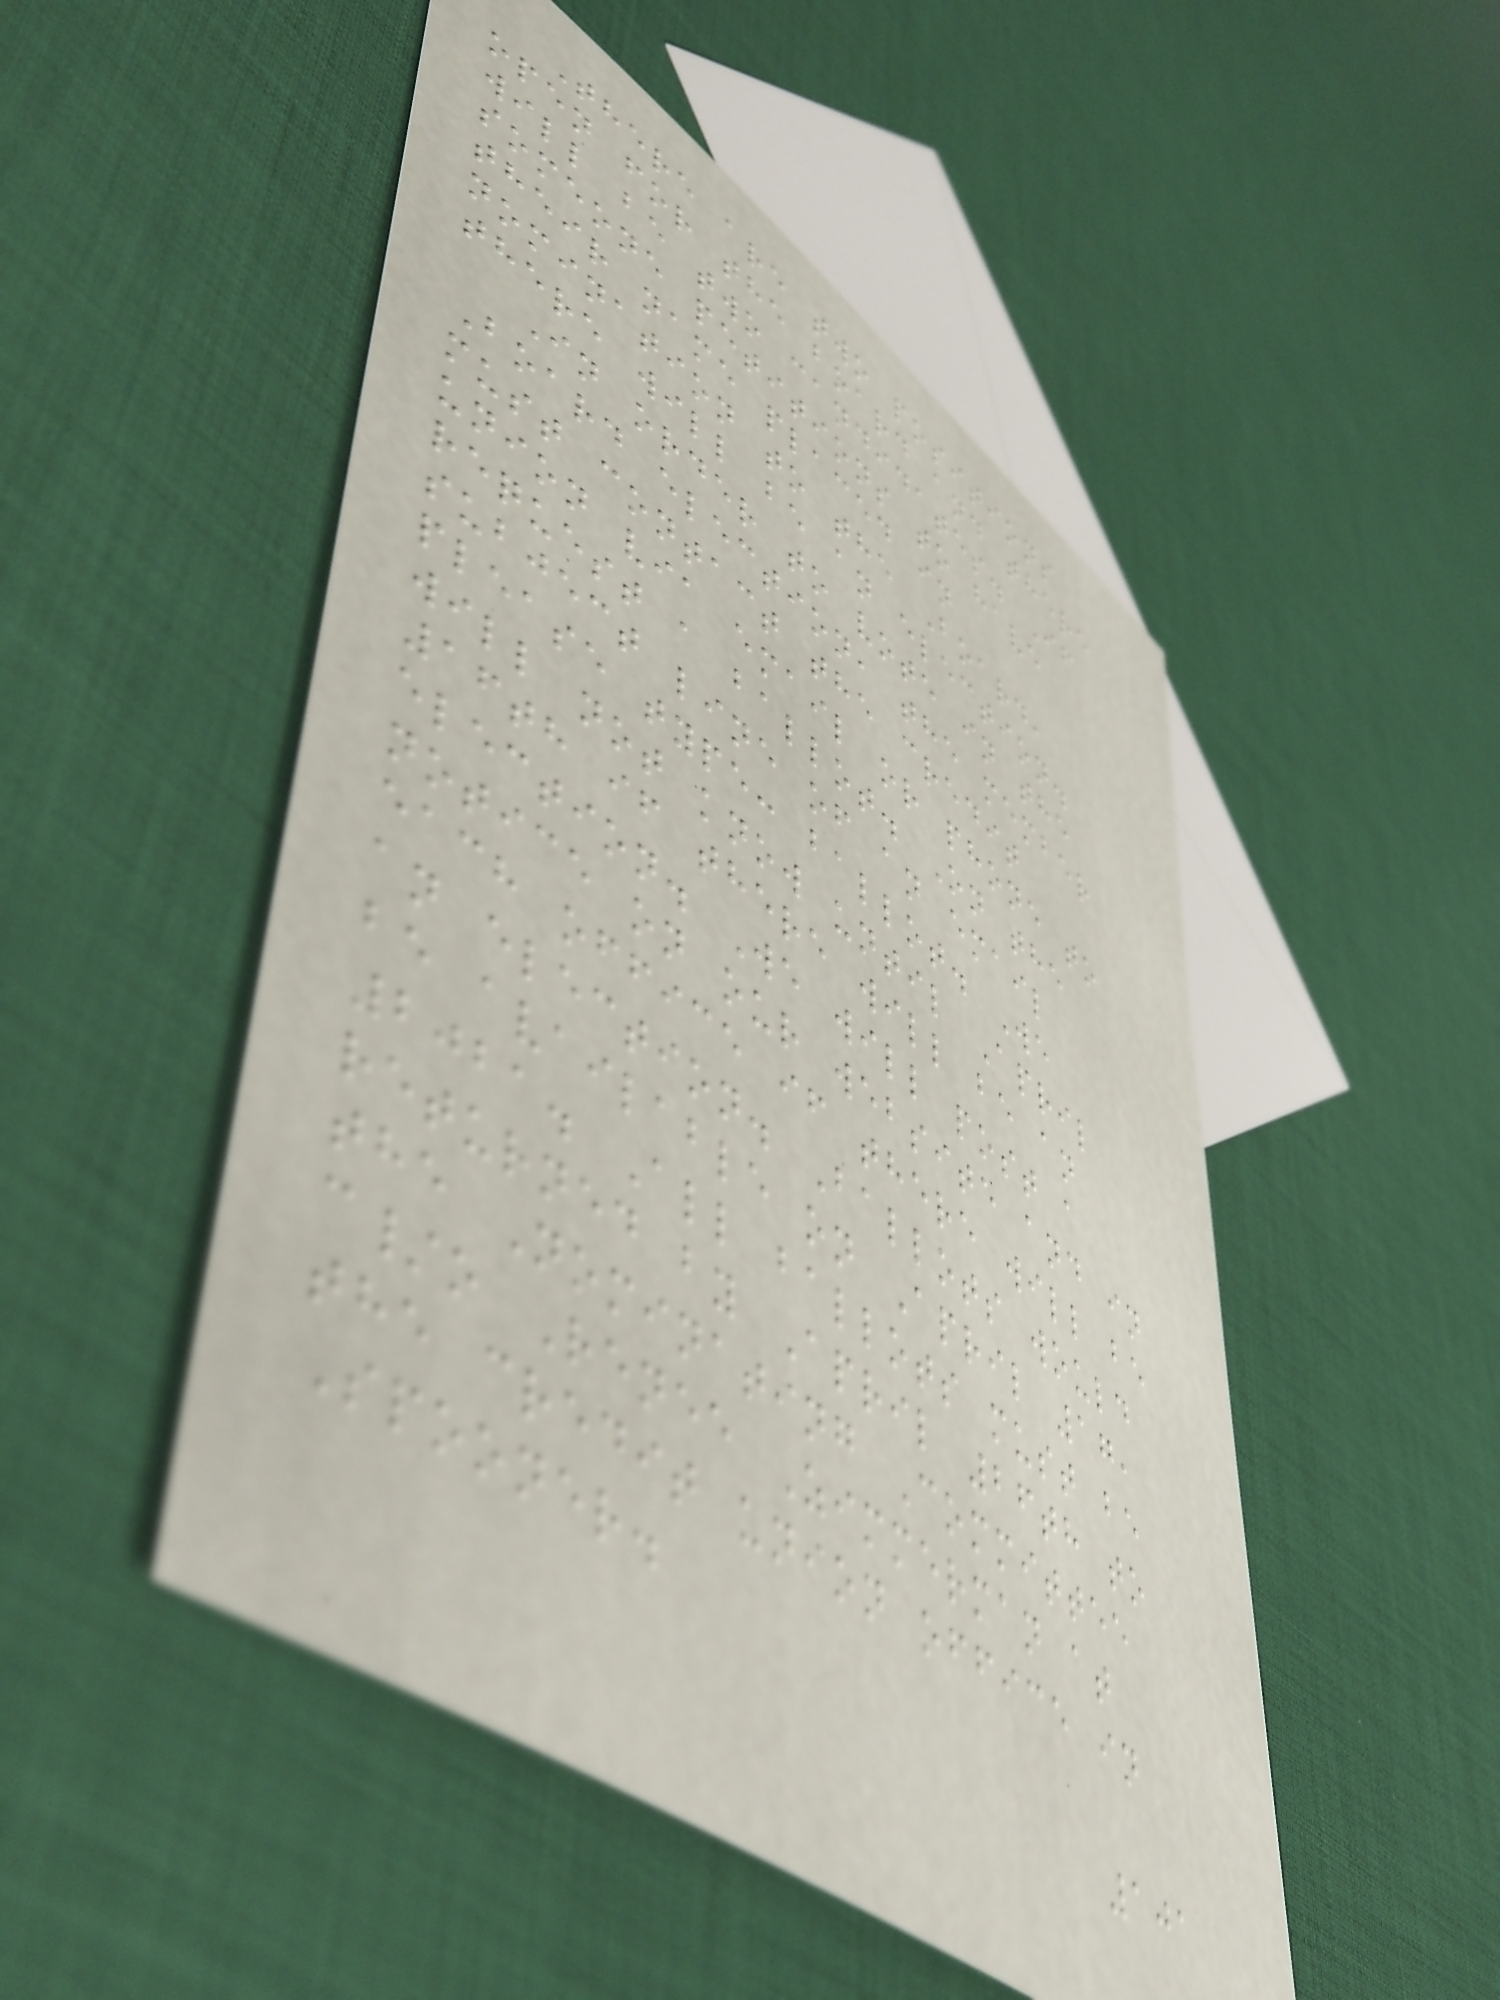There are two positions
open for the board and there
will be two candidates. If
someone petitions to have
their name placed in
nomination to the Board,
there will be an election.
In order to vote in the
Board election, the member
must contact the credit
union via email or phone to
request a ballot. On the
subject line of an email
please type: ballot. We
will not know until April
16th if there will be an
election. We will post a
notice on our website and in
each office if there will be
an election. Ballots would
be available on April 17,
2021. All ballots must be
returned by April 26th to
the Nominating Committee
c/o Renee Zimmerman at
the credit union office in
Spooner.
101
